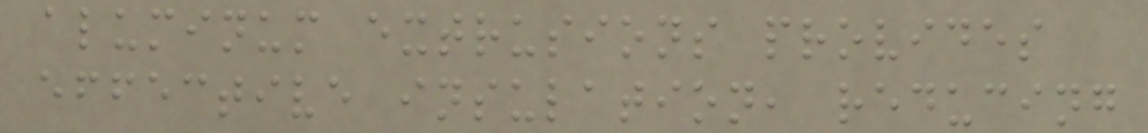aluminum extrusions provides
effective insulation, reducing
